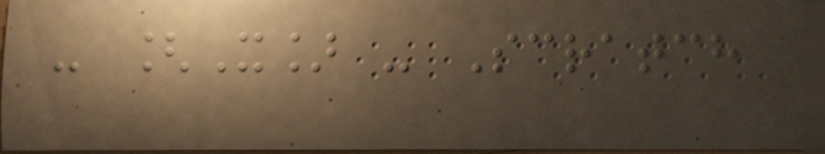- [X] - Scratch
